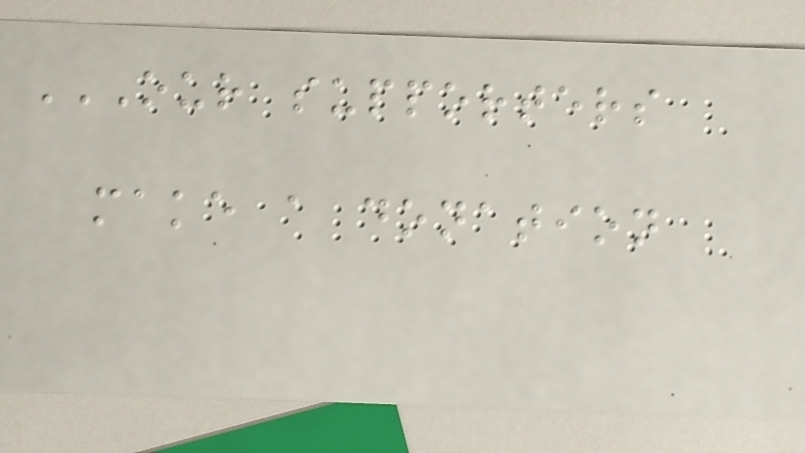OUR SUPPORTERS
MAKE A DONATION
